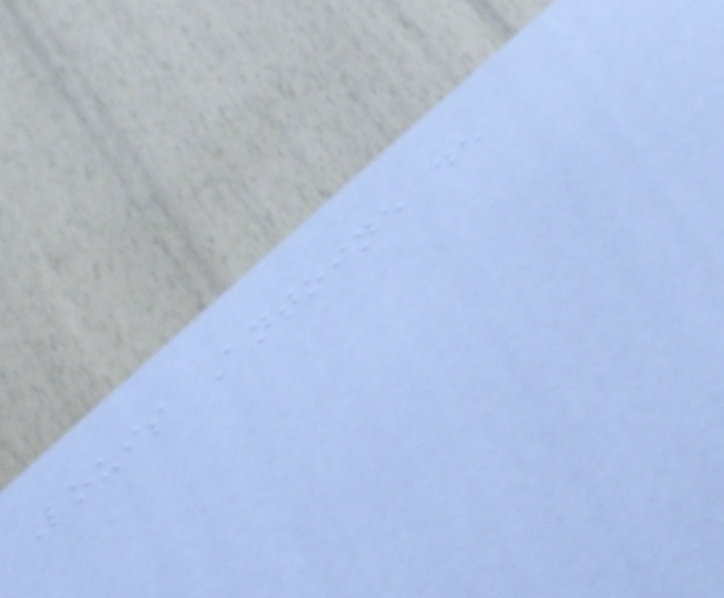Louis Antoine de
